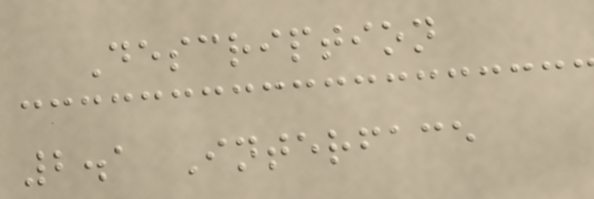Description
2.1 Interface
